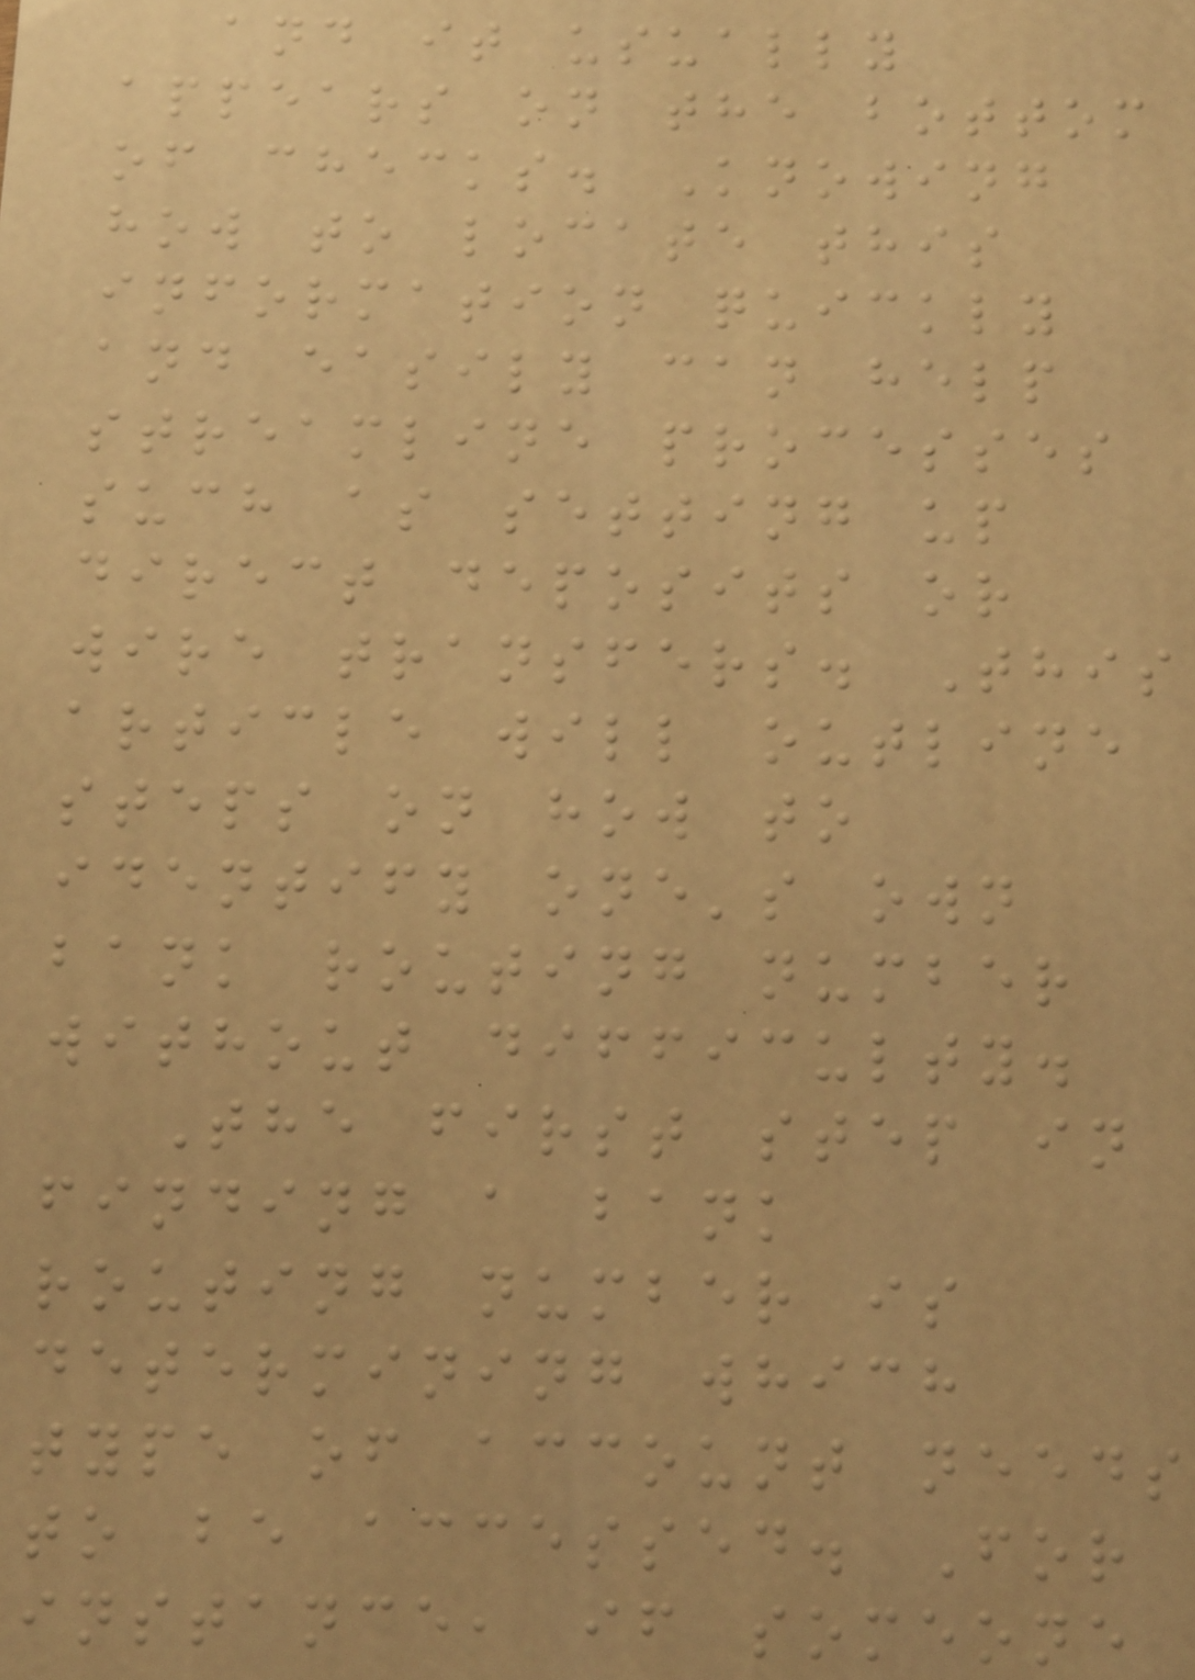and it usually
appears on the bottom
of checks. Knowing
how to locate this
information quickly
and easily can help
streamline processes
such as setting up
direct deposits or
wire transfers. This
article will outline
steps on how to
identify one's own
bank routing number
without difficulty.
The first step in
finding a bank
routing number is
determining which
type of account needs
to be accessed. For
instance, if someone
